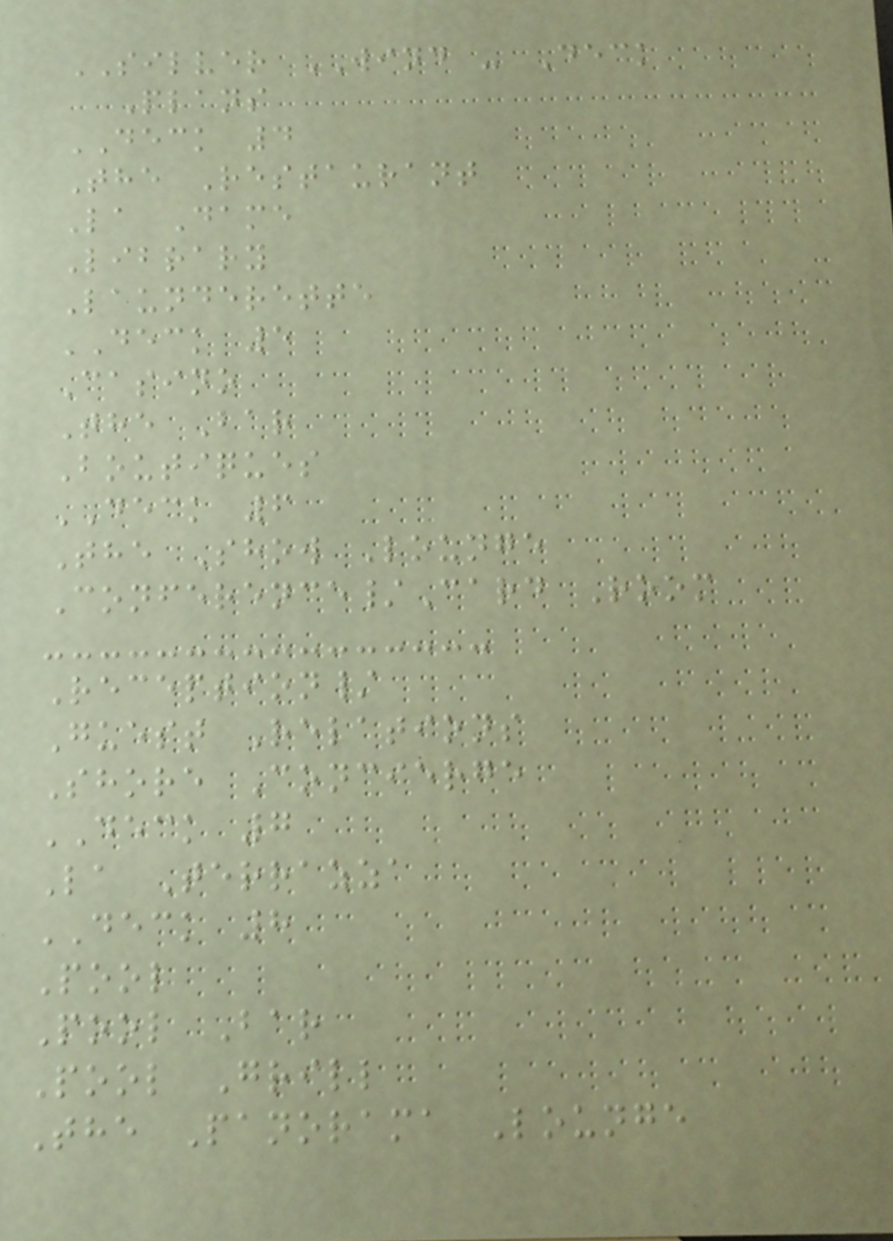SILVER WIND - Deck
Plans
DECK 4
The Restaurant
La Dame
Library
Launderette
DECK 5
Casino
The Bar
Boutiques
DECK 6
The Show Lounge
Conference/Card Room
Reception/
Guest Relations
Shore Concierge
DECK 7
La Terrazza
DECK 8
Pool
Pool Bar
Pool Grill
The Panorama Lounge
